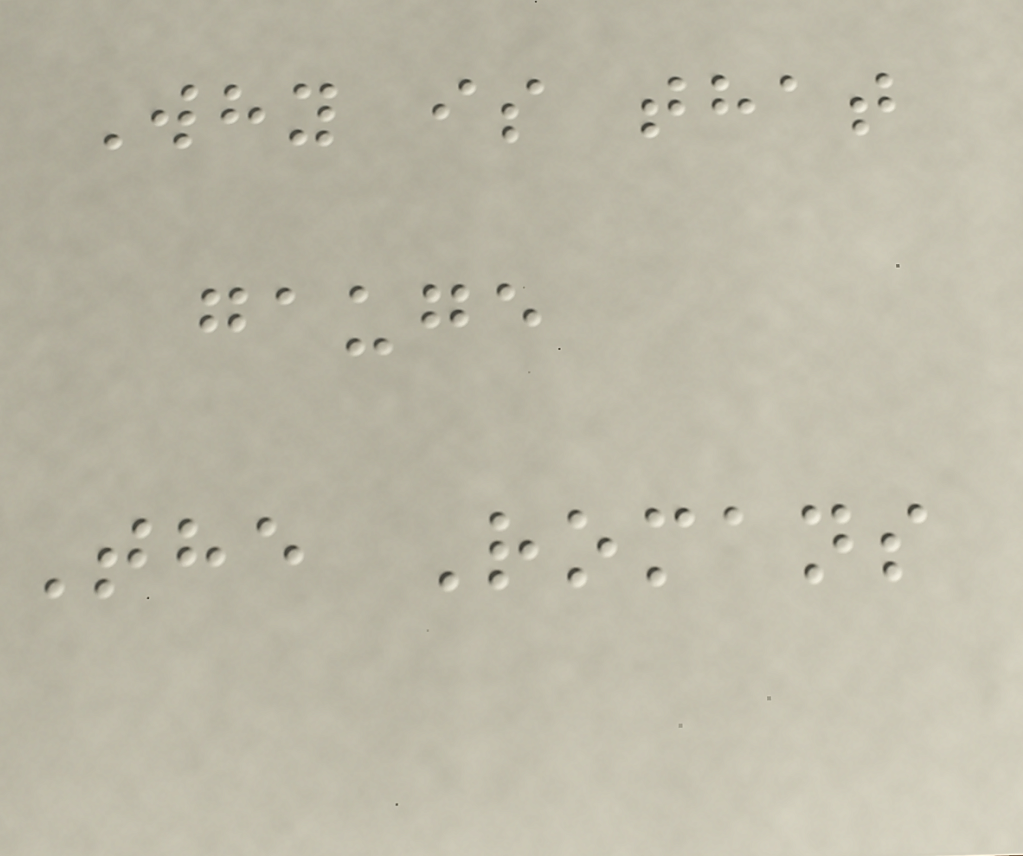Why is that
gauge
The Romans
